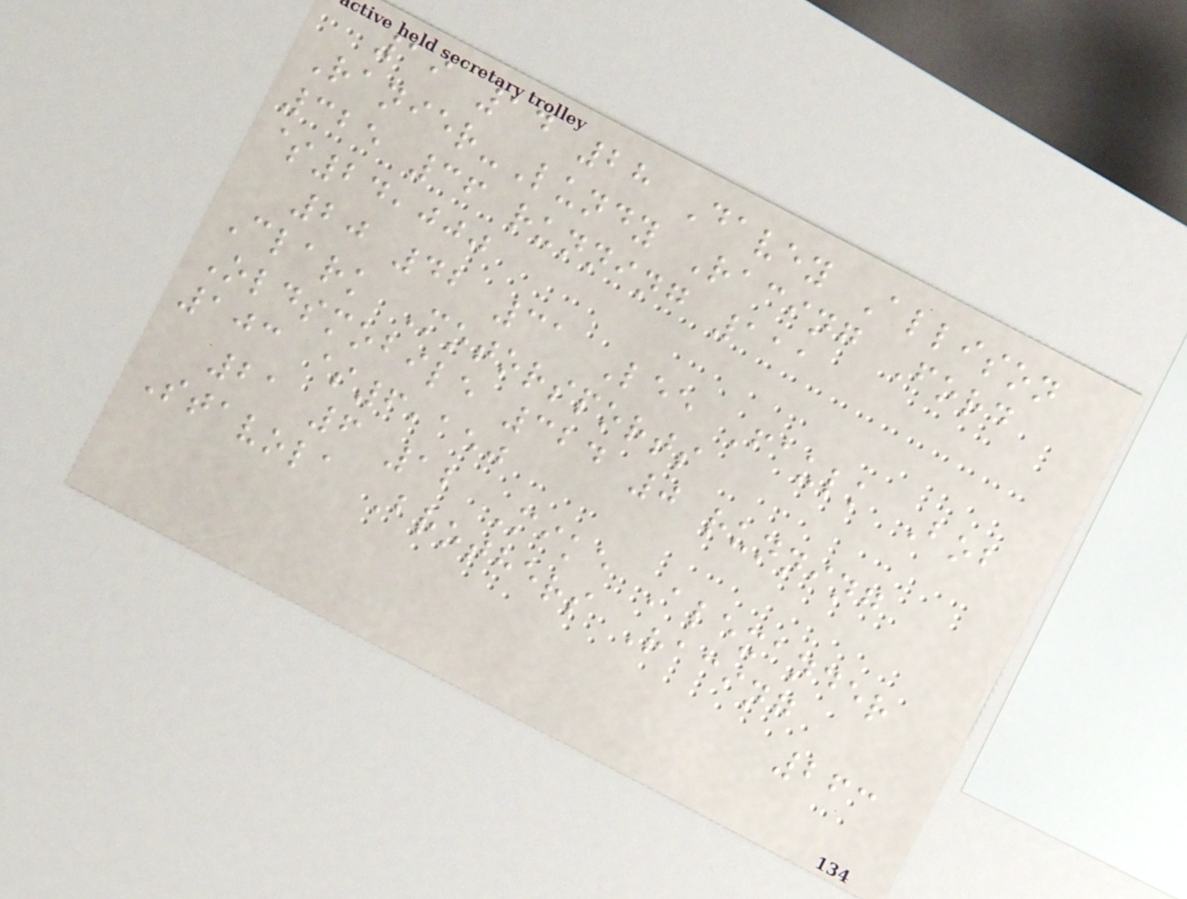19 14 28 Davey Allison
Ranier-Lundy Racing Ford
325 36 running 111
$24,000
20 42 31 Lee Faulk Bob
Clark Motorsports
Oldsmobile 324 0 running
103 $6,150
21 6 12 Mike Alexander
Stavola Brothers Racing
263
